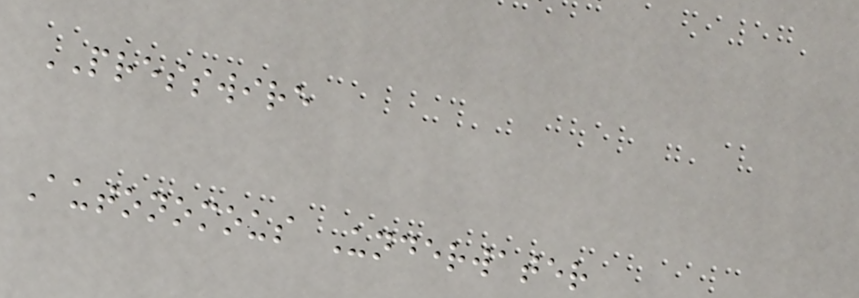PRESSWIRE
Autonomous Underwater
